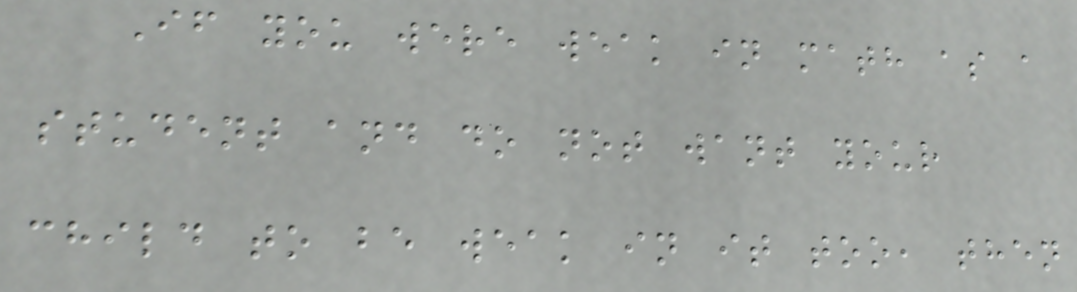If you were weak in math as a
student and do not want your
child to be weak in it too, then
